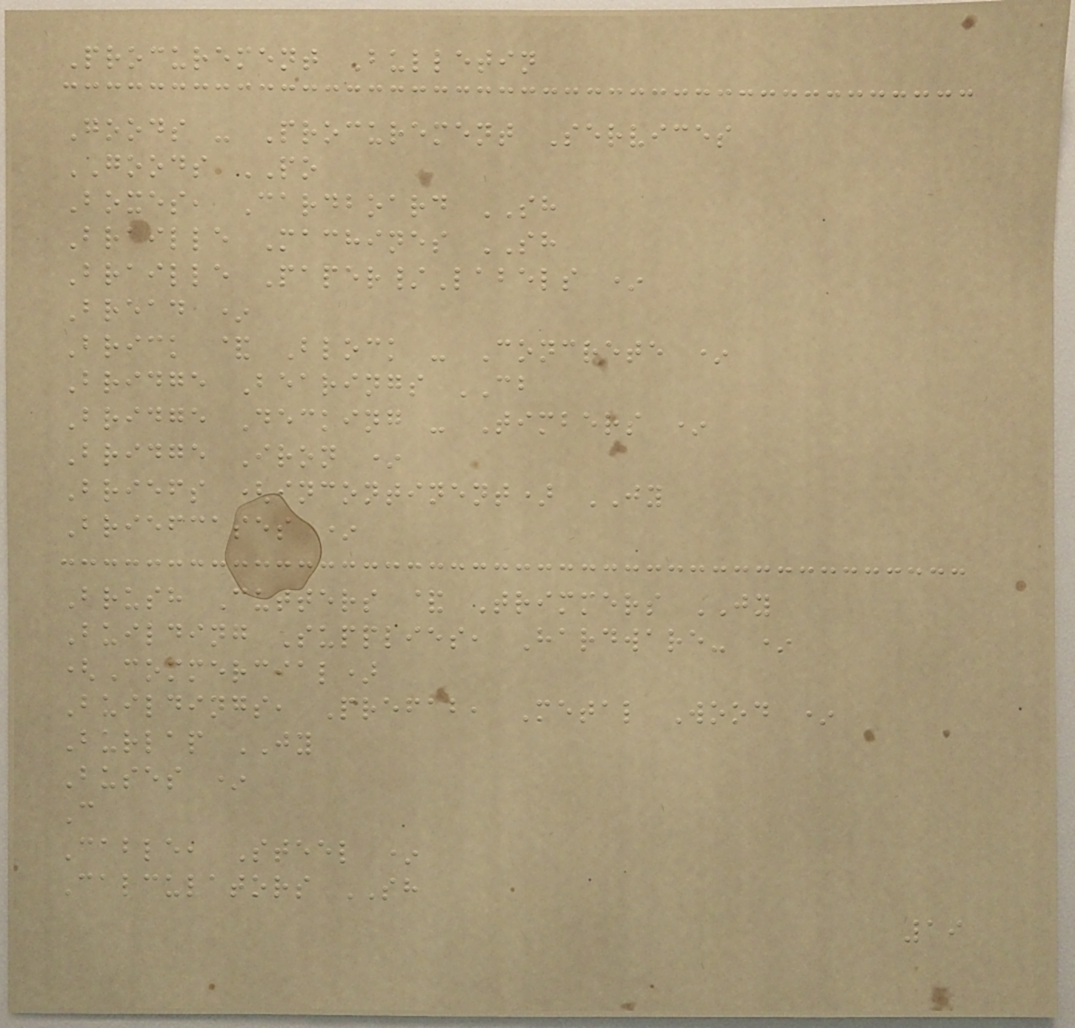Procurement Bulletin
Goods - Procurement Services
GOODS PO
Boxes, Cardboard SH
Braille Machines SH
Braille Paper/Labels *
Bread *
Brick & Block - Concrete *
Bridge Bearings CB
Bridge Decking - Timbers *
Bridge Iron *
Briefs (incontinent) JY
Briefcases *
Brush Cutters & Trimmers JY
Building Supplies, Hardware- *
(Commercial)
Buildings, Prefab, Metal Wood *
Burlap JY
Buses *
C
Cable, Steel *
Calculators SH
19
